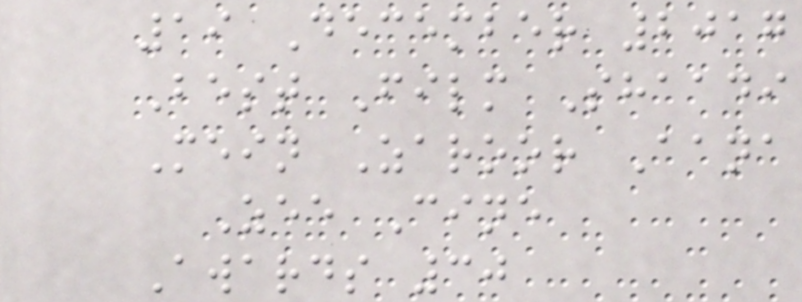19 December 2017
Best Film Shaadi
Mein Zaroor Aana
Zee Cine
Awards 30
